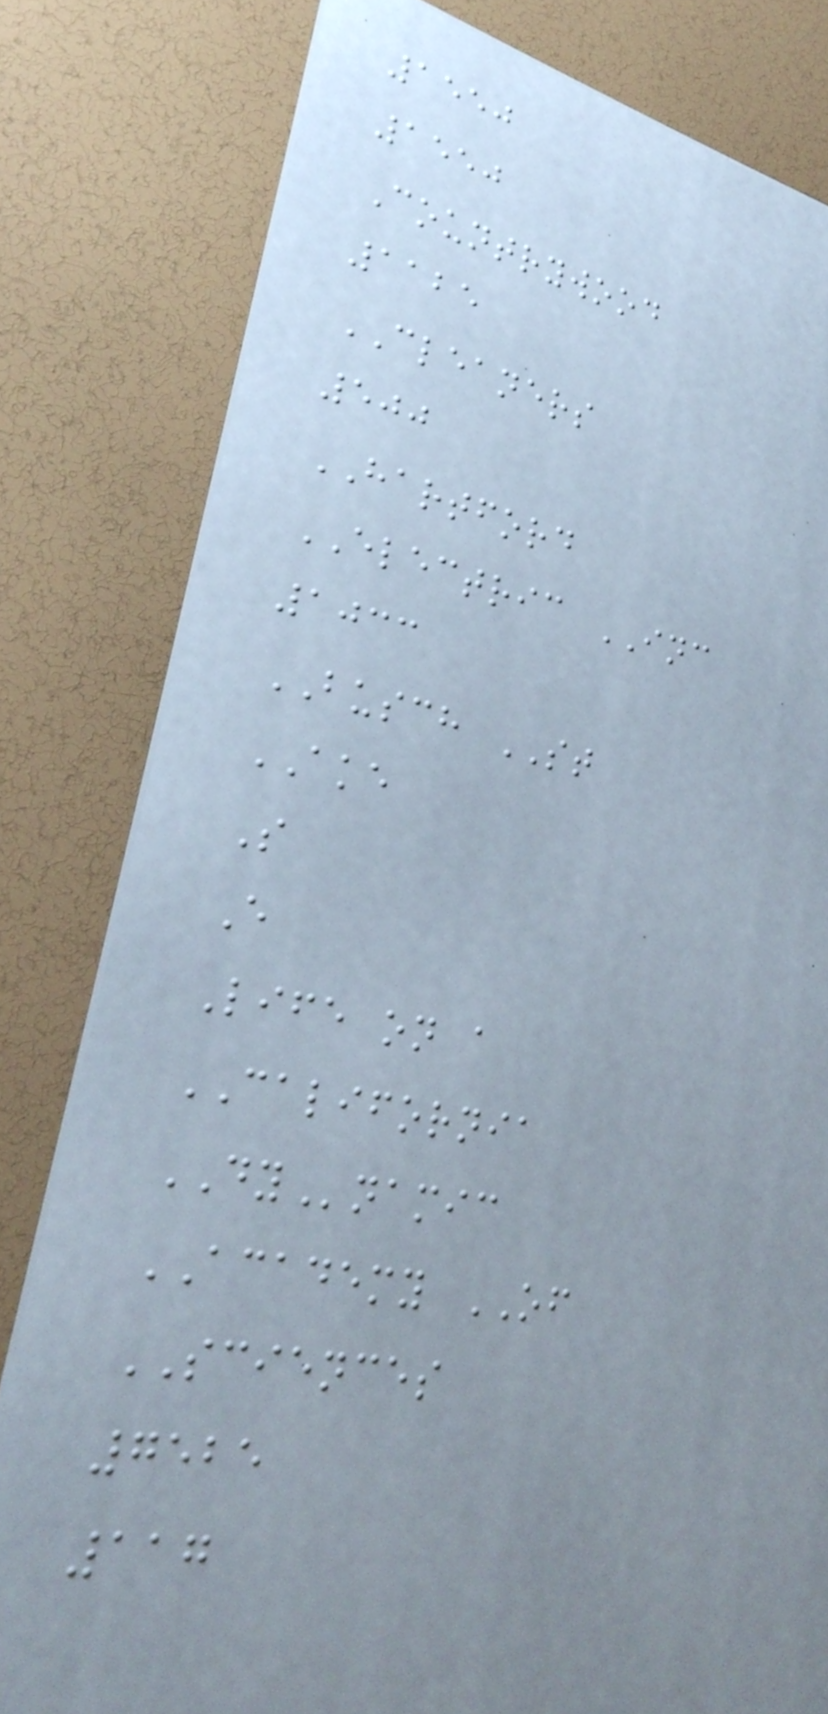1550
1550
Countrywood
1125
CLEANERS
500
HARTFORD
ELECTRIC INC
1033
BUSCH ST
AKE
S
E
Life on a
CALIFORNIA
DYnamic
ACADEMY OF
SCIENCES
7525
117
